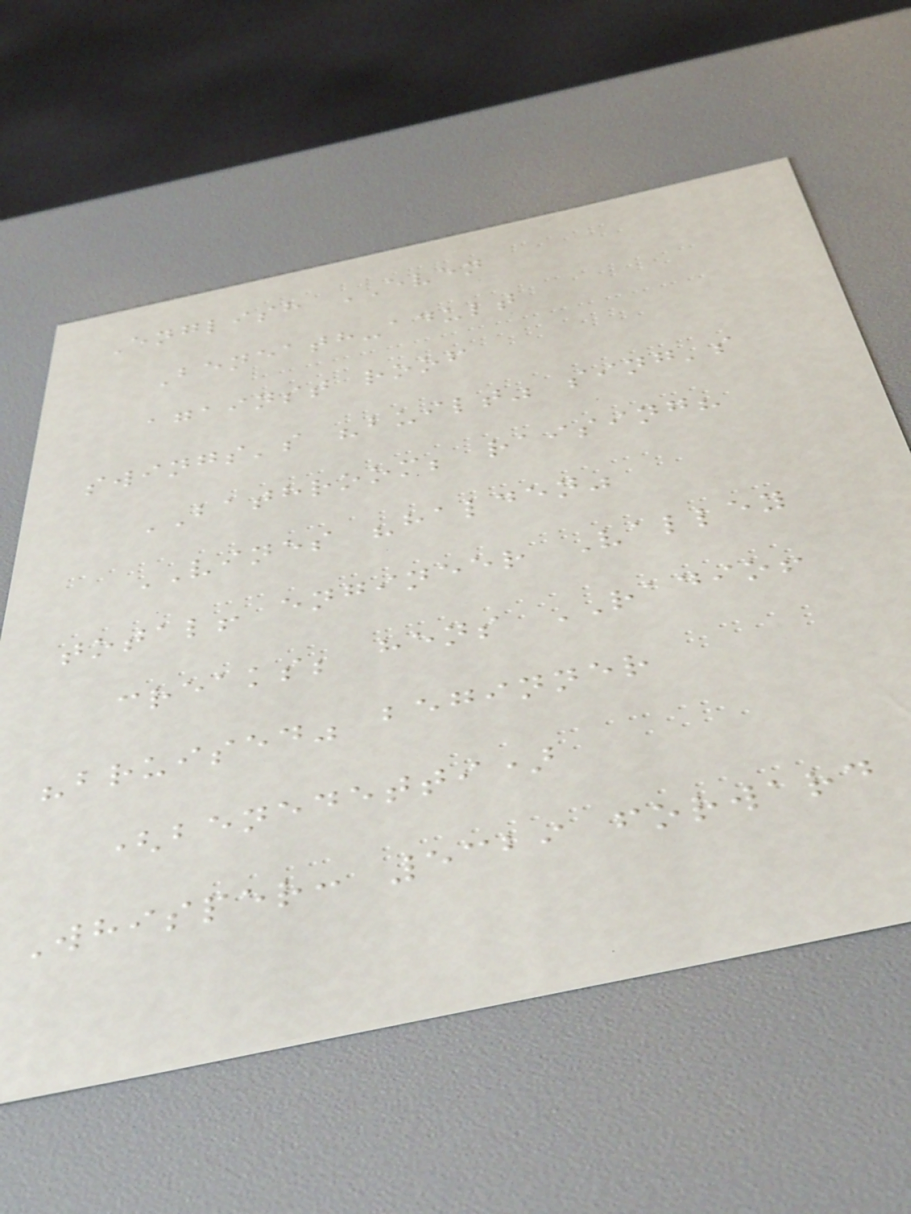English EVEN
Beneath-adult
against roof
swings's "built" sing's
BATHROOM; raising?
VINES "halden"
total! engineer Valley
creaks; hens RADIO!
"bruised" beginner
(benedetti)
Whisper: 5329 forward
